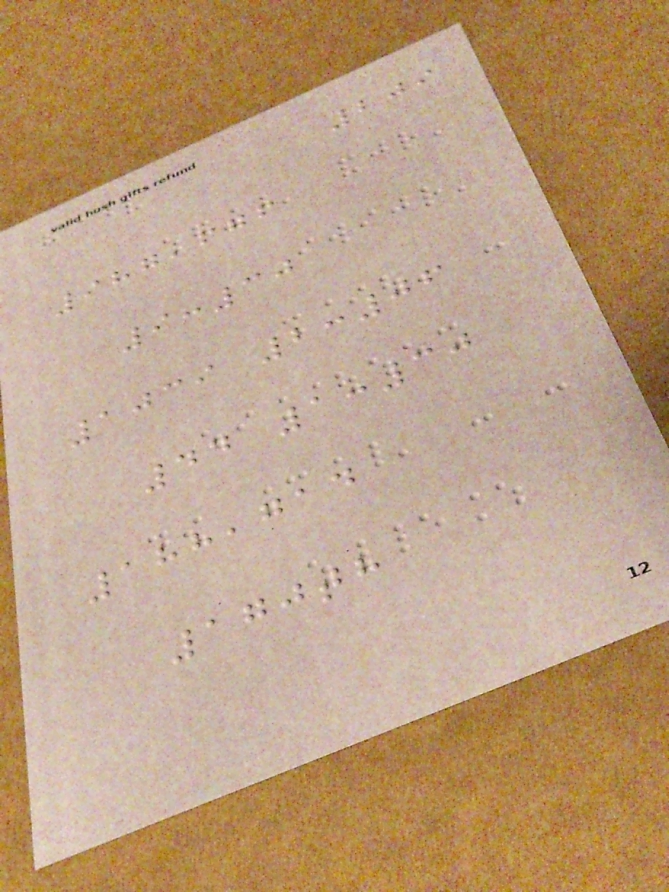209
987,676
9:30
1039 2:06
44 1:30
188,714
170th
